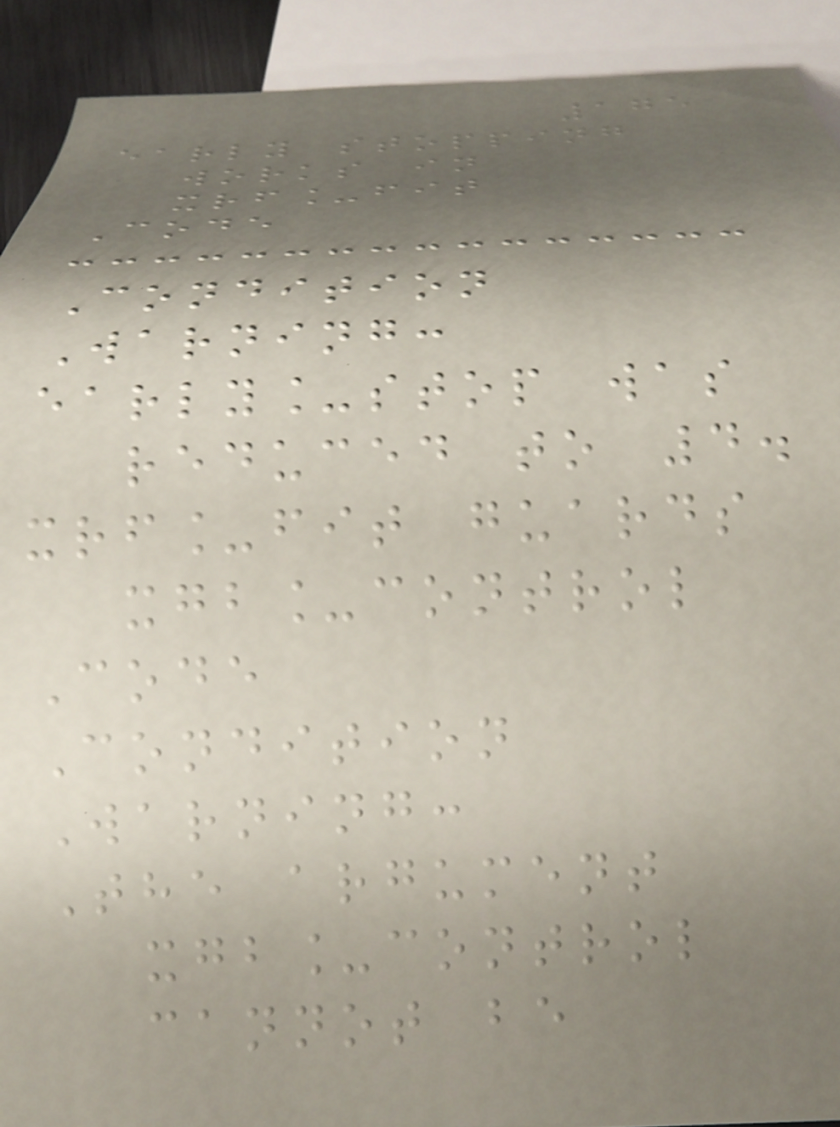175
early stopping
works in
xrf_fit
Code
Condition
Warning:
early_stop was
reduced to 4.
xrf_fit guards
xgb_control
Code
Condition
Warning:
The argument
xgb_control
cannot be
